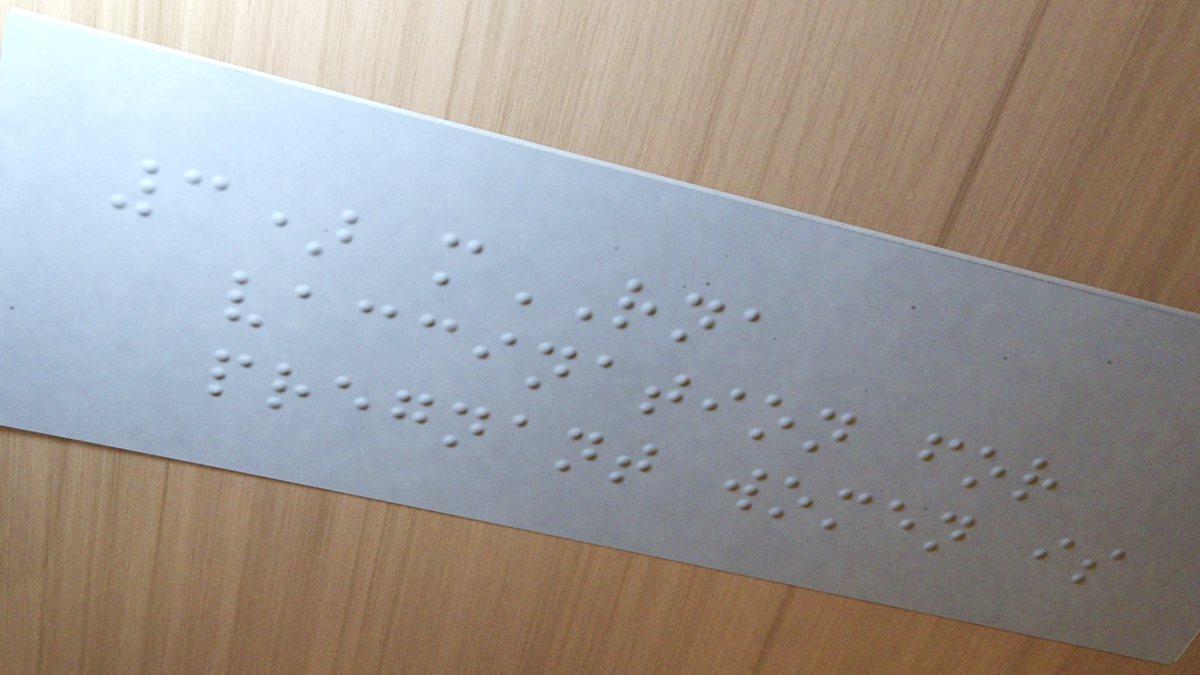3) mRNA
vaccination for
pregnant women is
